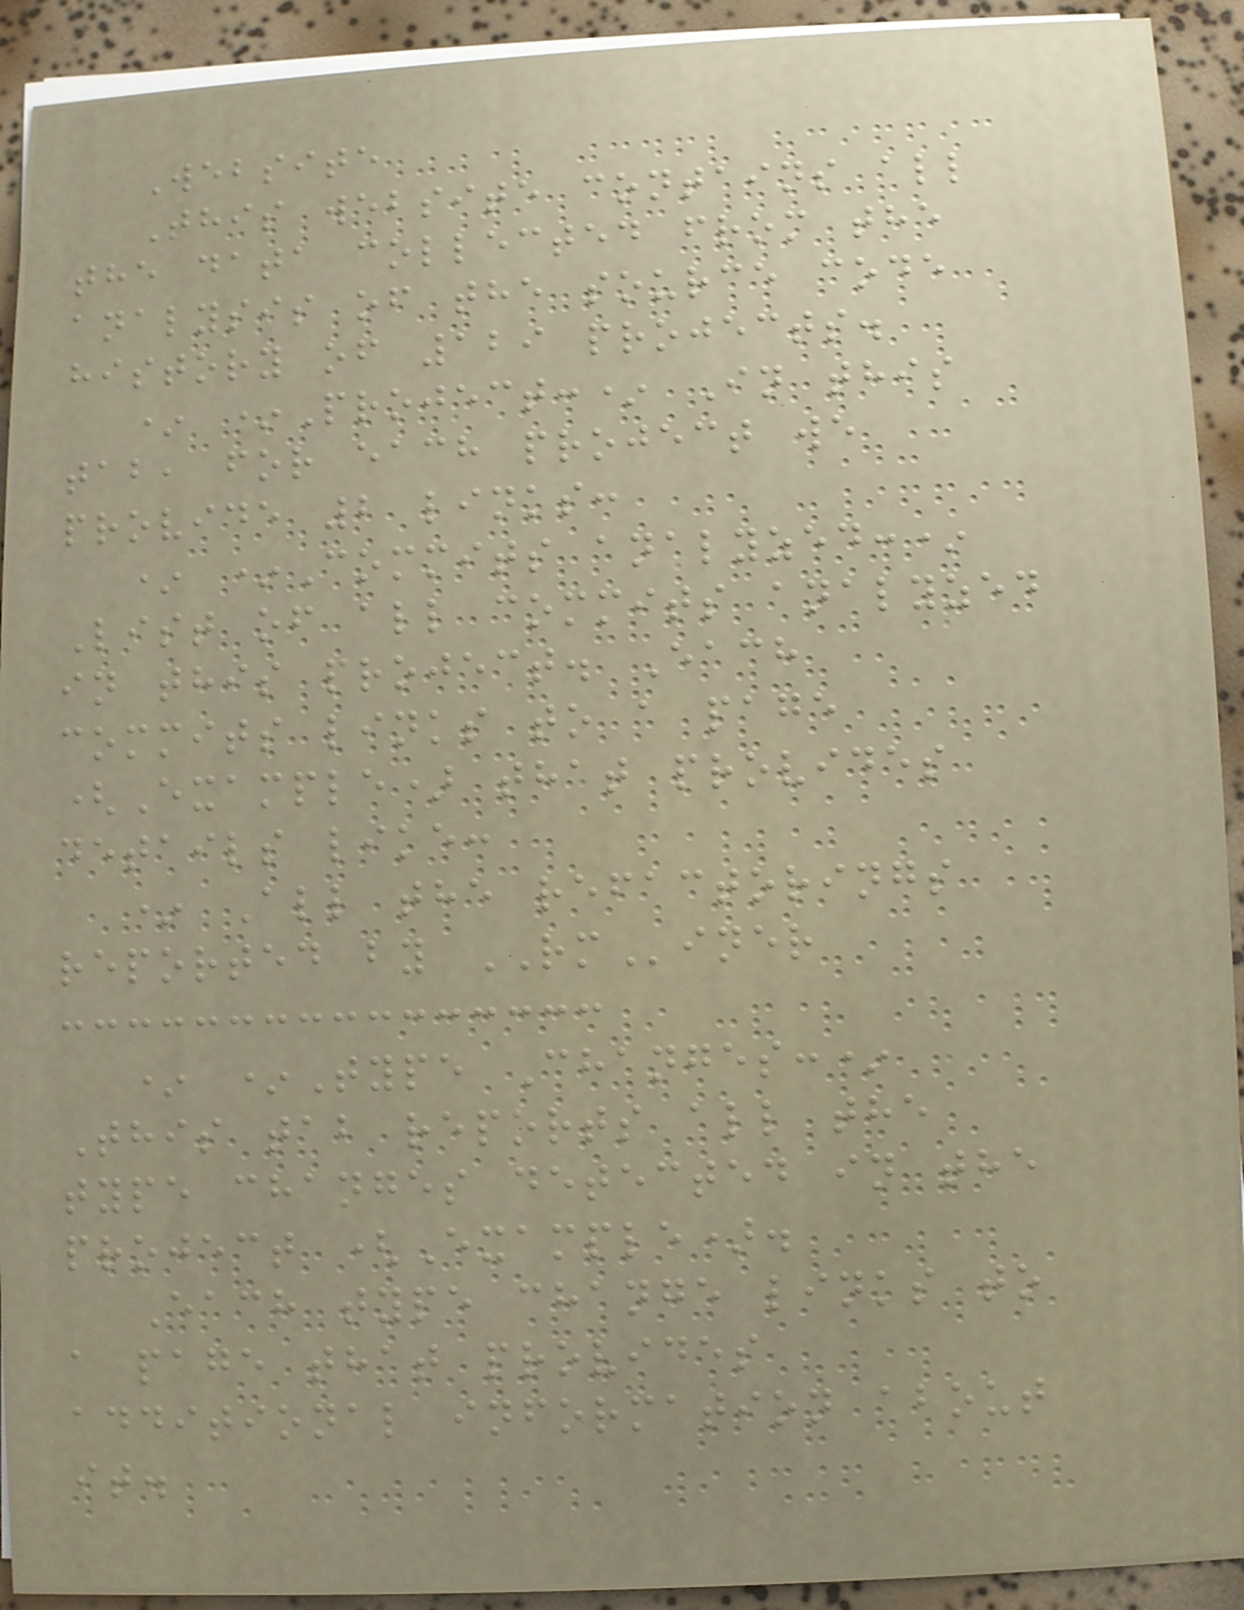Website
This website contains all
the data collected from the
analysis of the source code
history of 129 projects.
* *Project:* In this
tab, for each project we
provide 2 links:
* *Commits analyzed:*
List of all commits analyzed
in this project. Each
commits links to a page
(Example) that provides
details like:
* All the refactorings
reported by RMiner
* *Type Changes:*
This tab reports all the
type changes detected in the
project (Example).
Each type change links to
a page that provides
additional information about
it.
